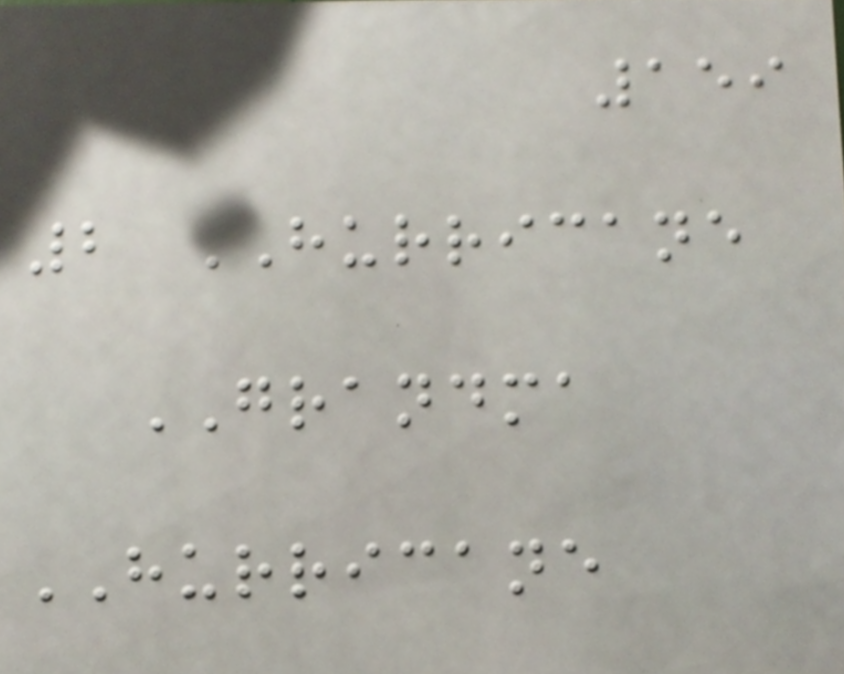159
2 HURRICANE
GRANDMA
HURRICANE
